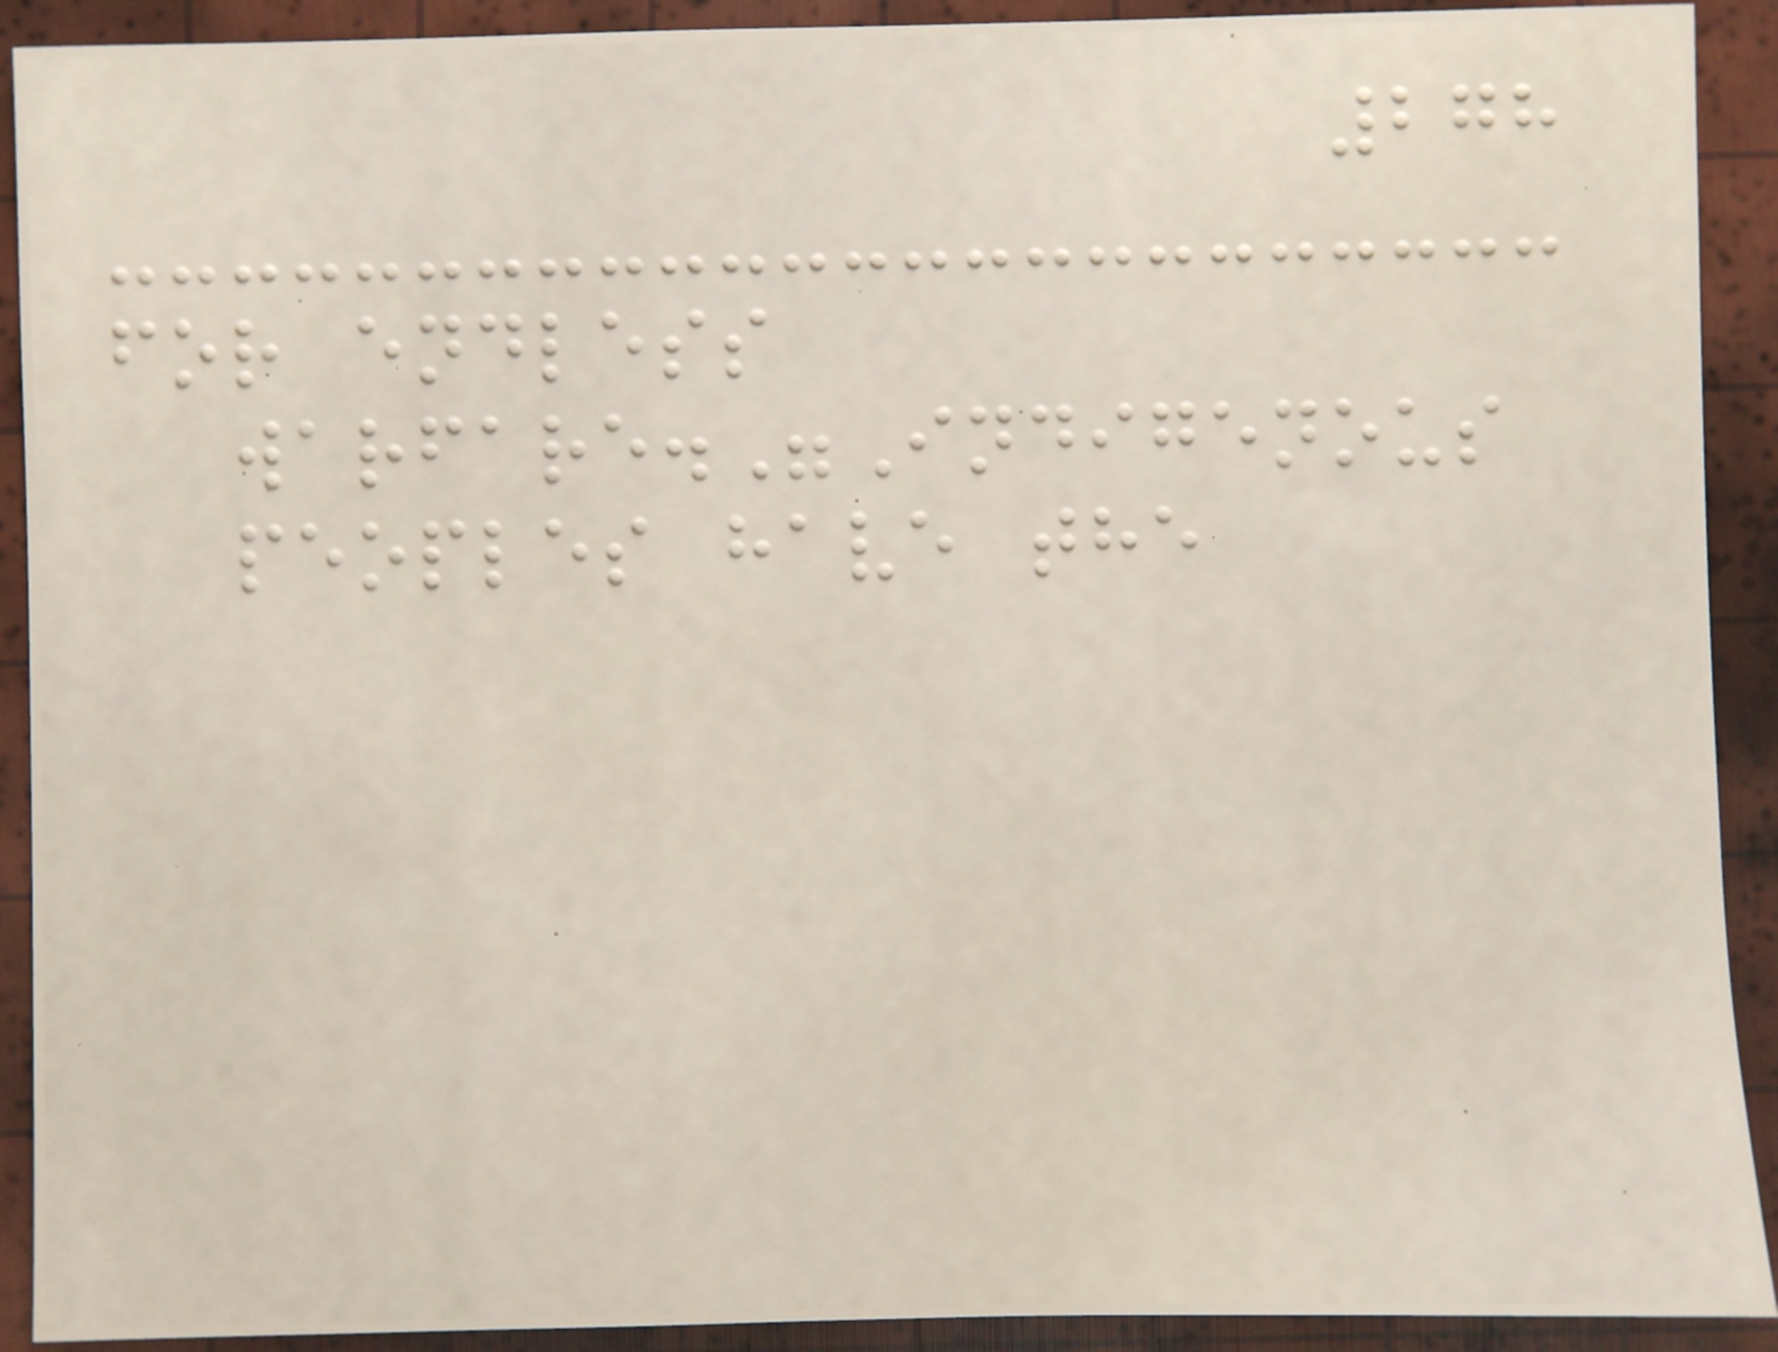278
for endless
warfare."Indigenous
peoples have the
